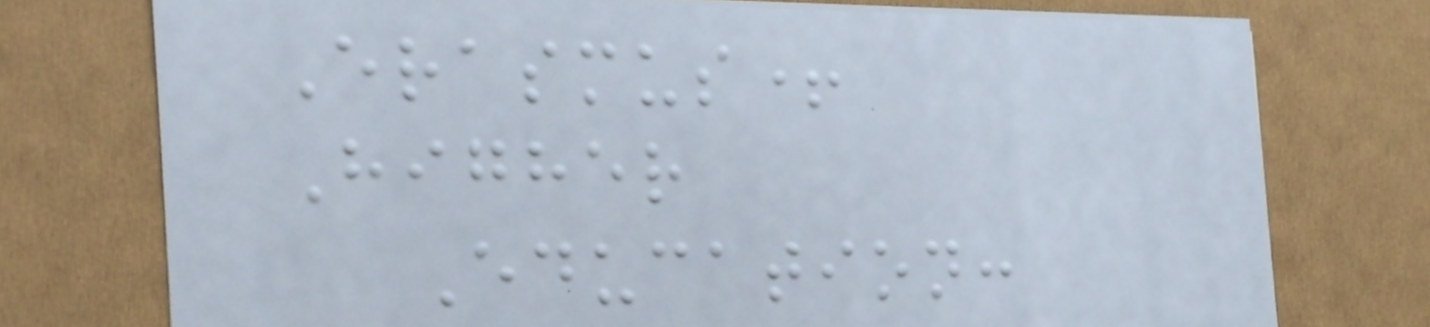Erasmus+
Higher
Education:
